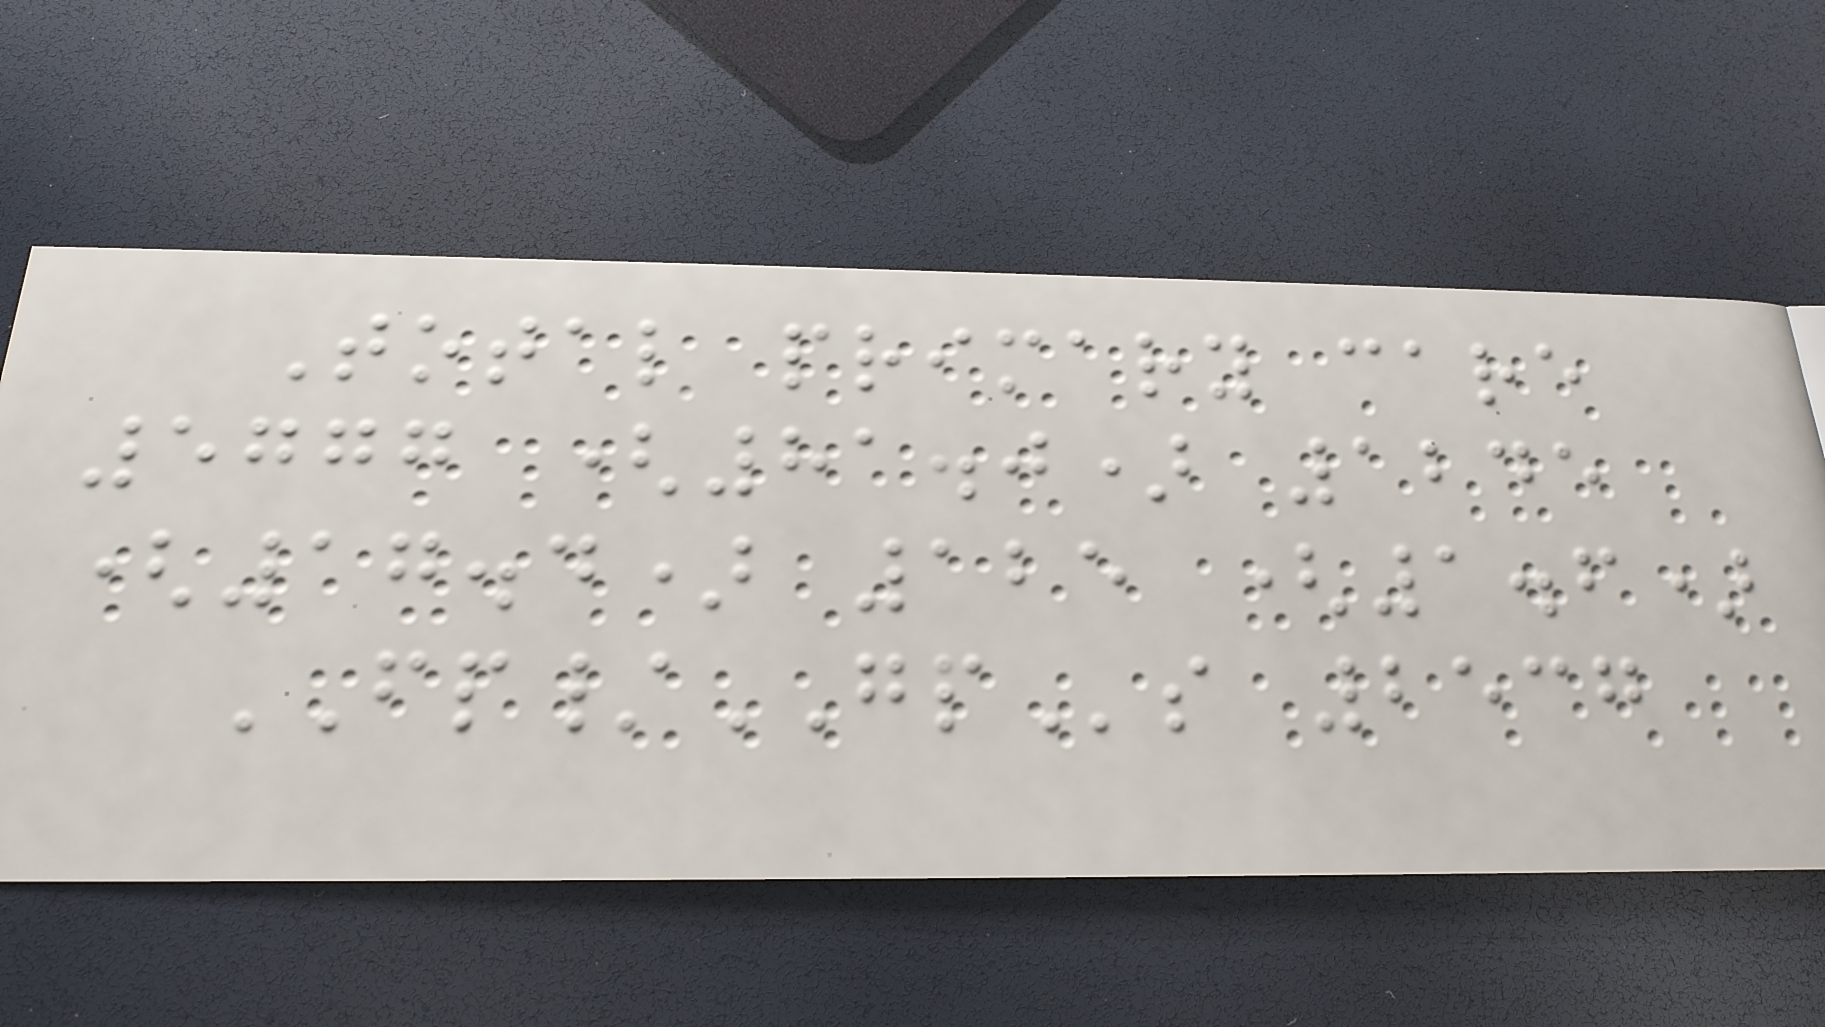Total primary care
5777 (81.0) 1245
(17.4) 125 (1.6)
FP/GPs 2537
